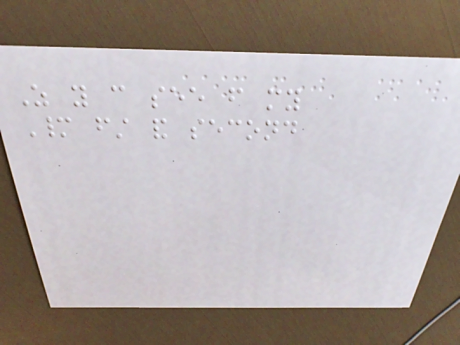As you can see from my
Many first and second
